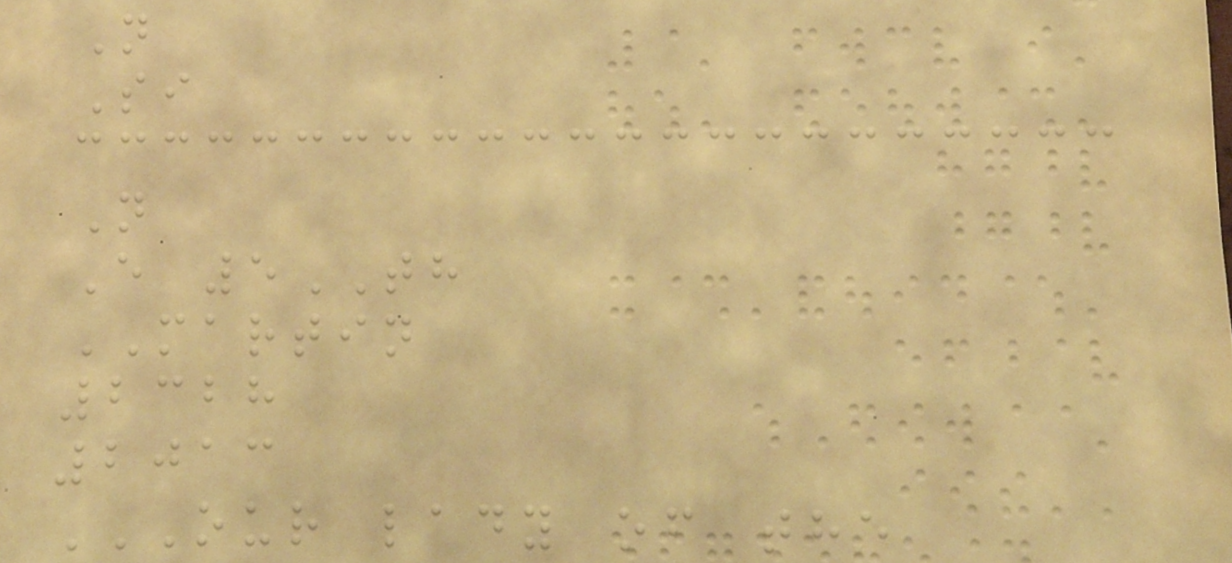N
Si
N
E 5TH
MARTIN
2328
2013
OUR LADY OF THE
